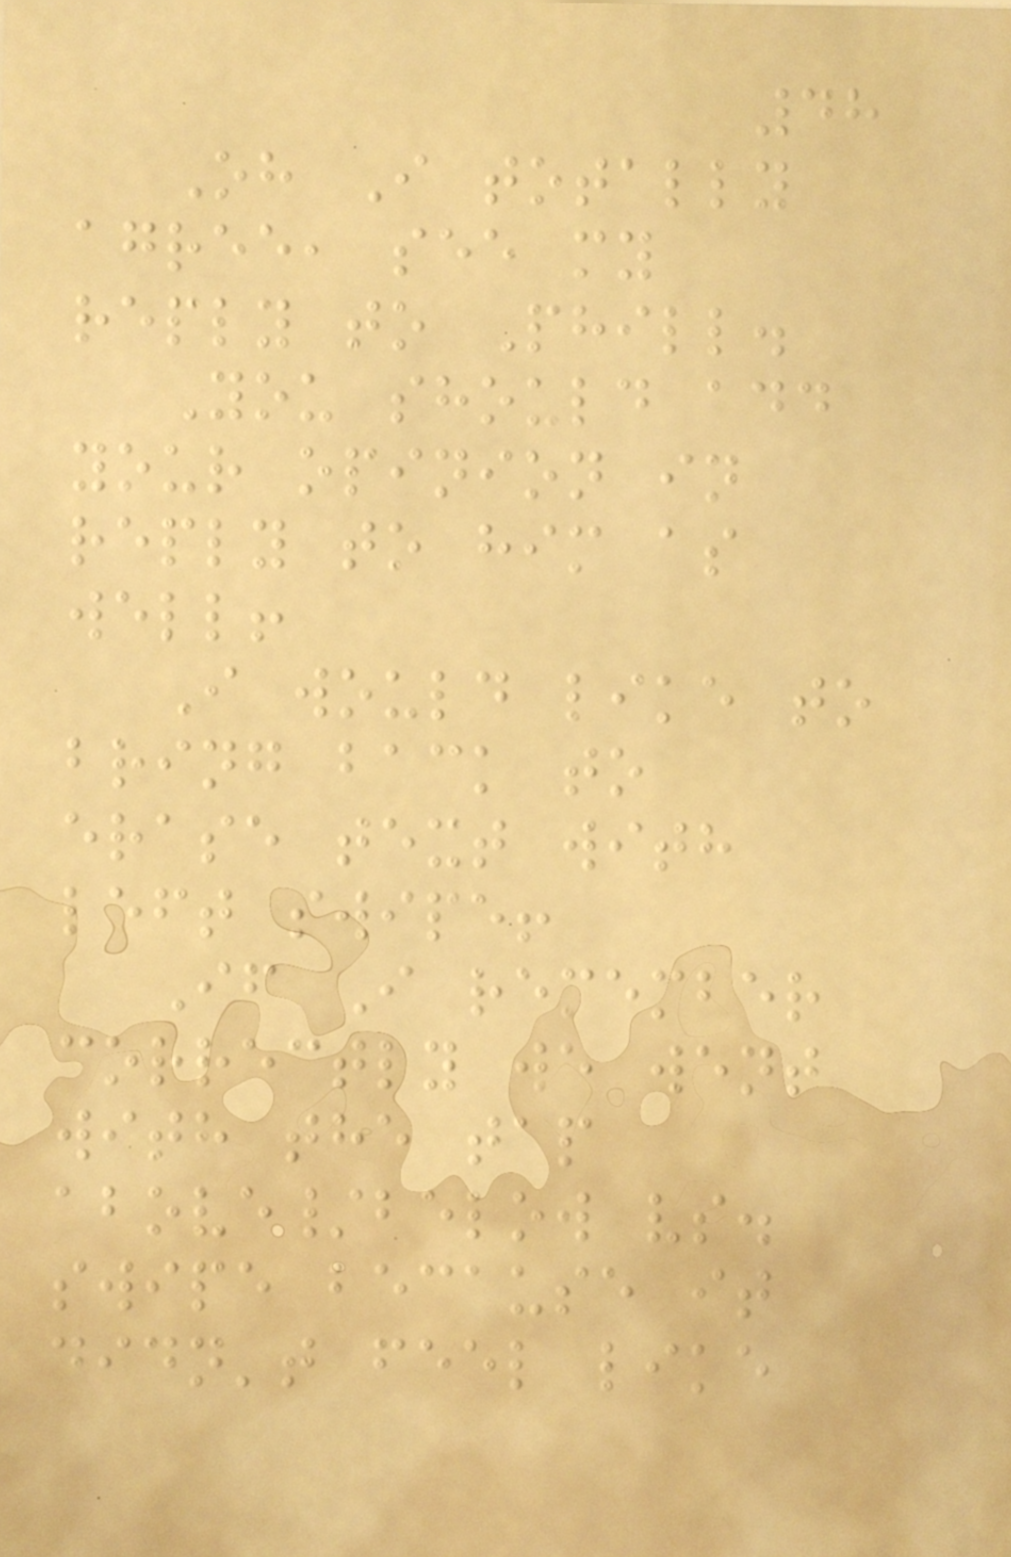48
Oh I totally
agree, see my
reply to Phill.
You should add
your opinion in
reply to him as
well!
I would like to
bring back to
erase text with
left swipe!
If I remember
correctly we went
with the tap
above/below vs.
swipe because it
didn't feel like
